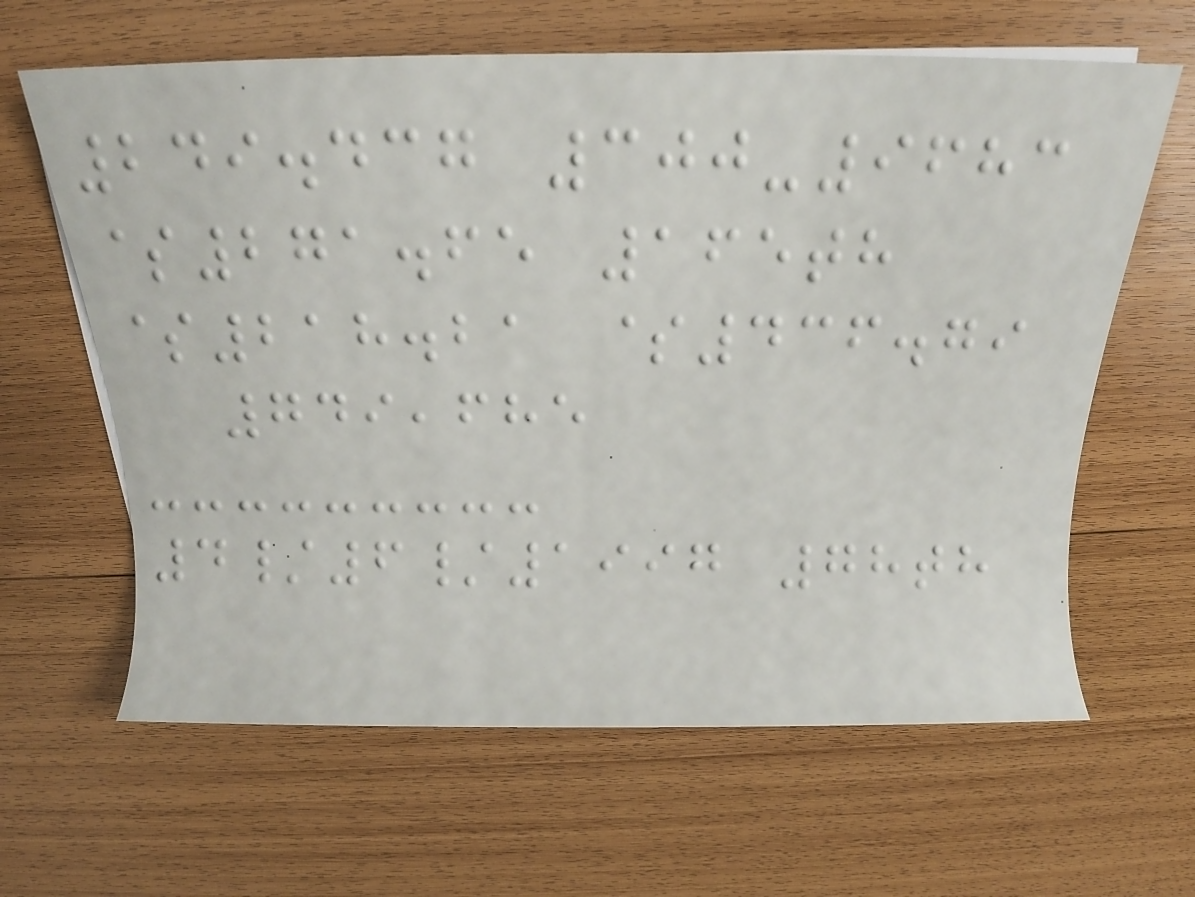249.437 300-9683
$271.65 165th
$218.21 $436.79
749,685
4/6/1997 78th
